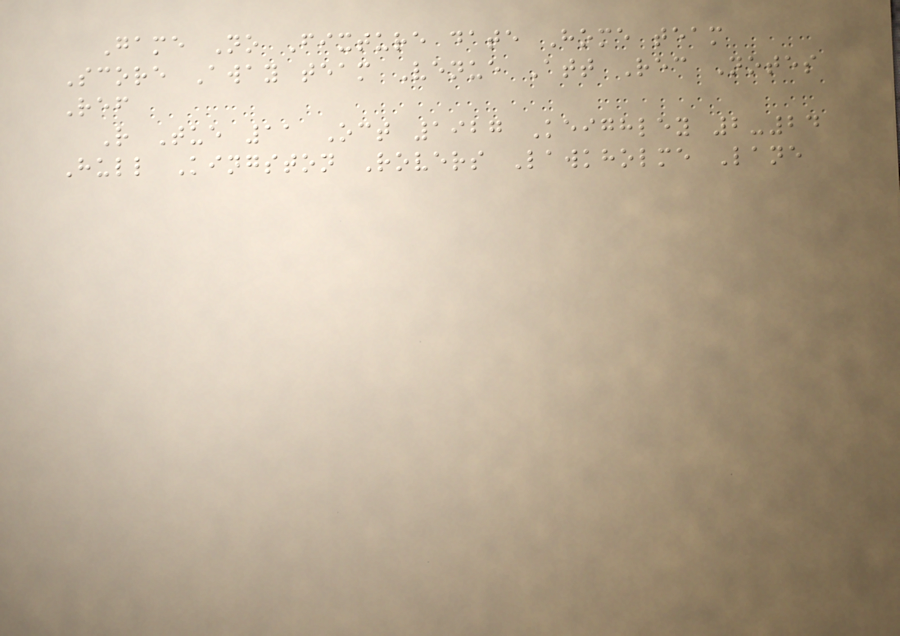Game No Fixture date Home team
Score Away team Venue Att Rec Notes
Ref
R Tue 11 Oct 1927 Keighley 2-24
Hull Kingston Rovers Lawkholme Lane
